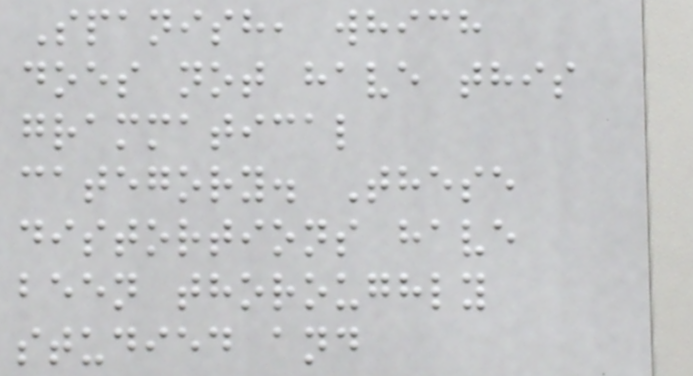Spanish, which
does not have this
grammatical
category. These
distortions have
been thoroughly
studied and
